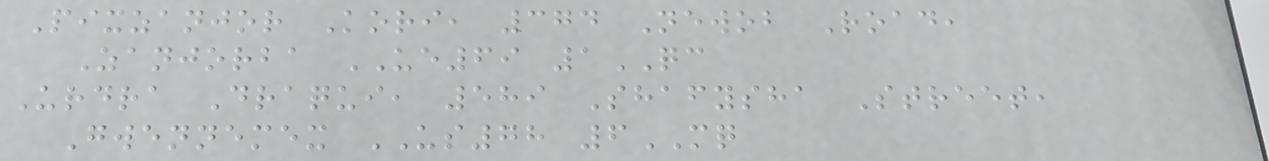Pixzanjor Kori, 374 Newob Road,
Zanjorba UE69 1QC
Urdra Draqui, 589 Shafysha Street,
Gwennemex US78 6MQ
